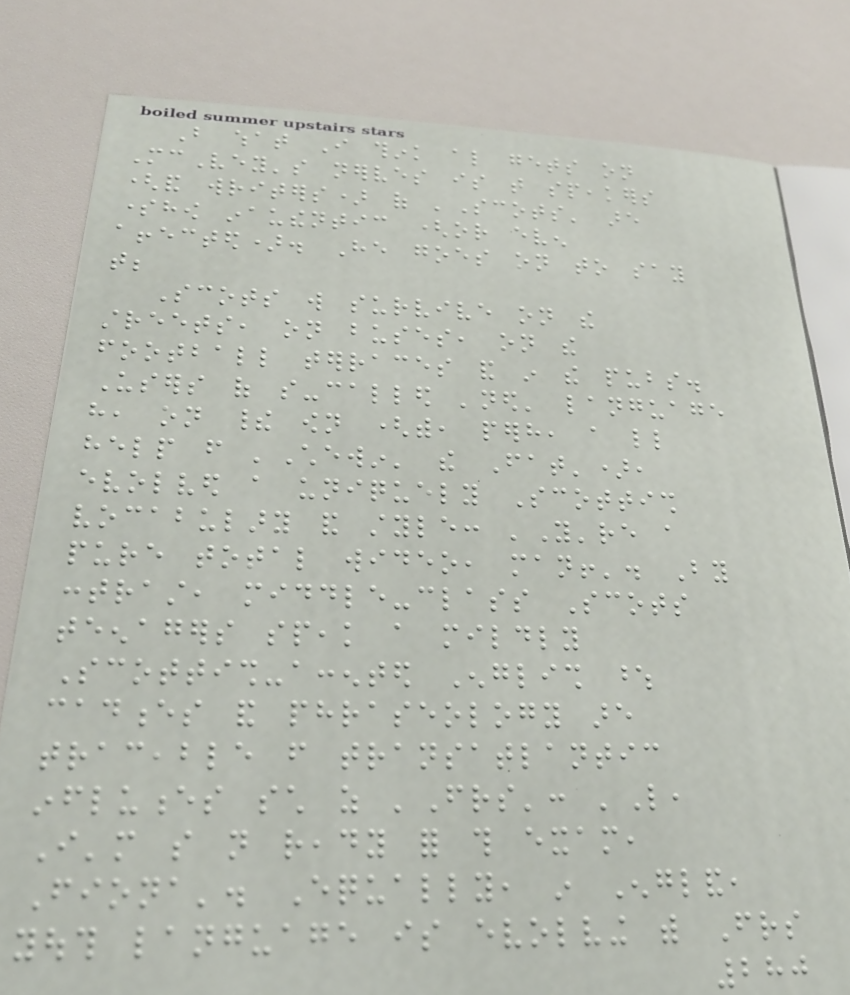But what I think also gets on
McVey's nerves is that speakers
(and writers) of 'Scots' are
somehow inauthentic (or even
affected). He goes on to say
that;
Scots will survive on the
streets, on buses, on the
football terraces and in the pubs.
Users of so-called 'ned' language
have, on their own (with, perhaps, a little
help from 'Chewin' the Fat'),
evolved a uniquely Scottish
vocabulary and style: 'You're a
pure total wideo, man!'. By
contrast, middle-class Scots
teenagers speak a mildly
Scottish-accented English whose
cadences and phraseology are
traceable from transatlantic
influences such as 'Friends': 'Like,
I'm so not ready for this exam,
Fiona'. Equally, in England,
youth language is evolving with Friends
280
